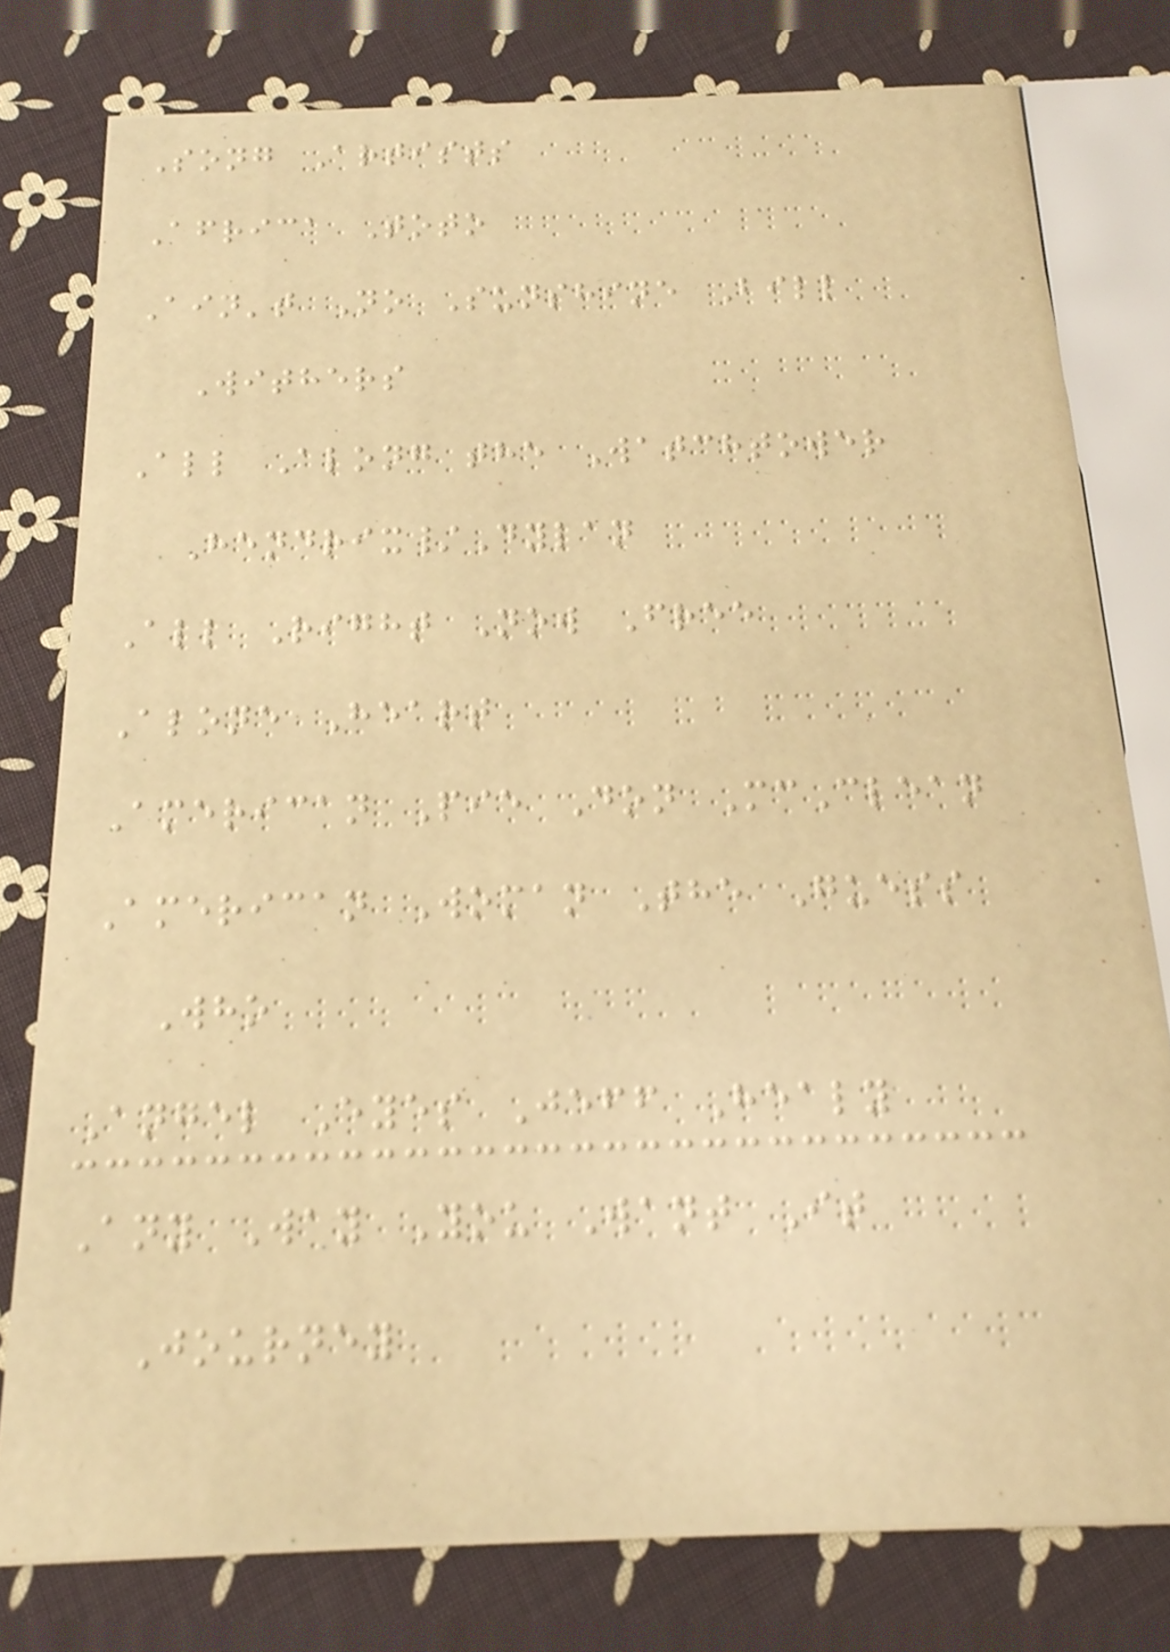Song Artists
Africa Toto
Ain't No Sunshine Bill
Withers
All Along the Watchtower
Hendrix/Dylan
All Right Now Free
Alone Heart
American Pie Don McClean
American Woman The Guess
Who
Angel Eyes Jeff Healy
Any Way You Want It
Journey
